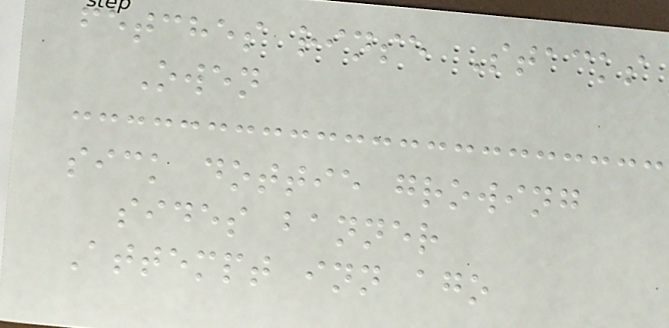fetches rinse Stacks
Owen
sick dottie growing
sides banner
Attempt inn ago
